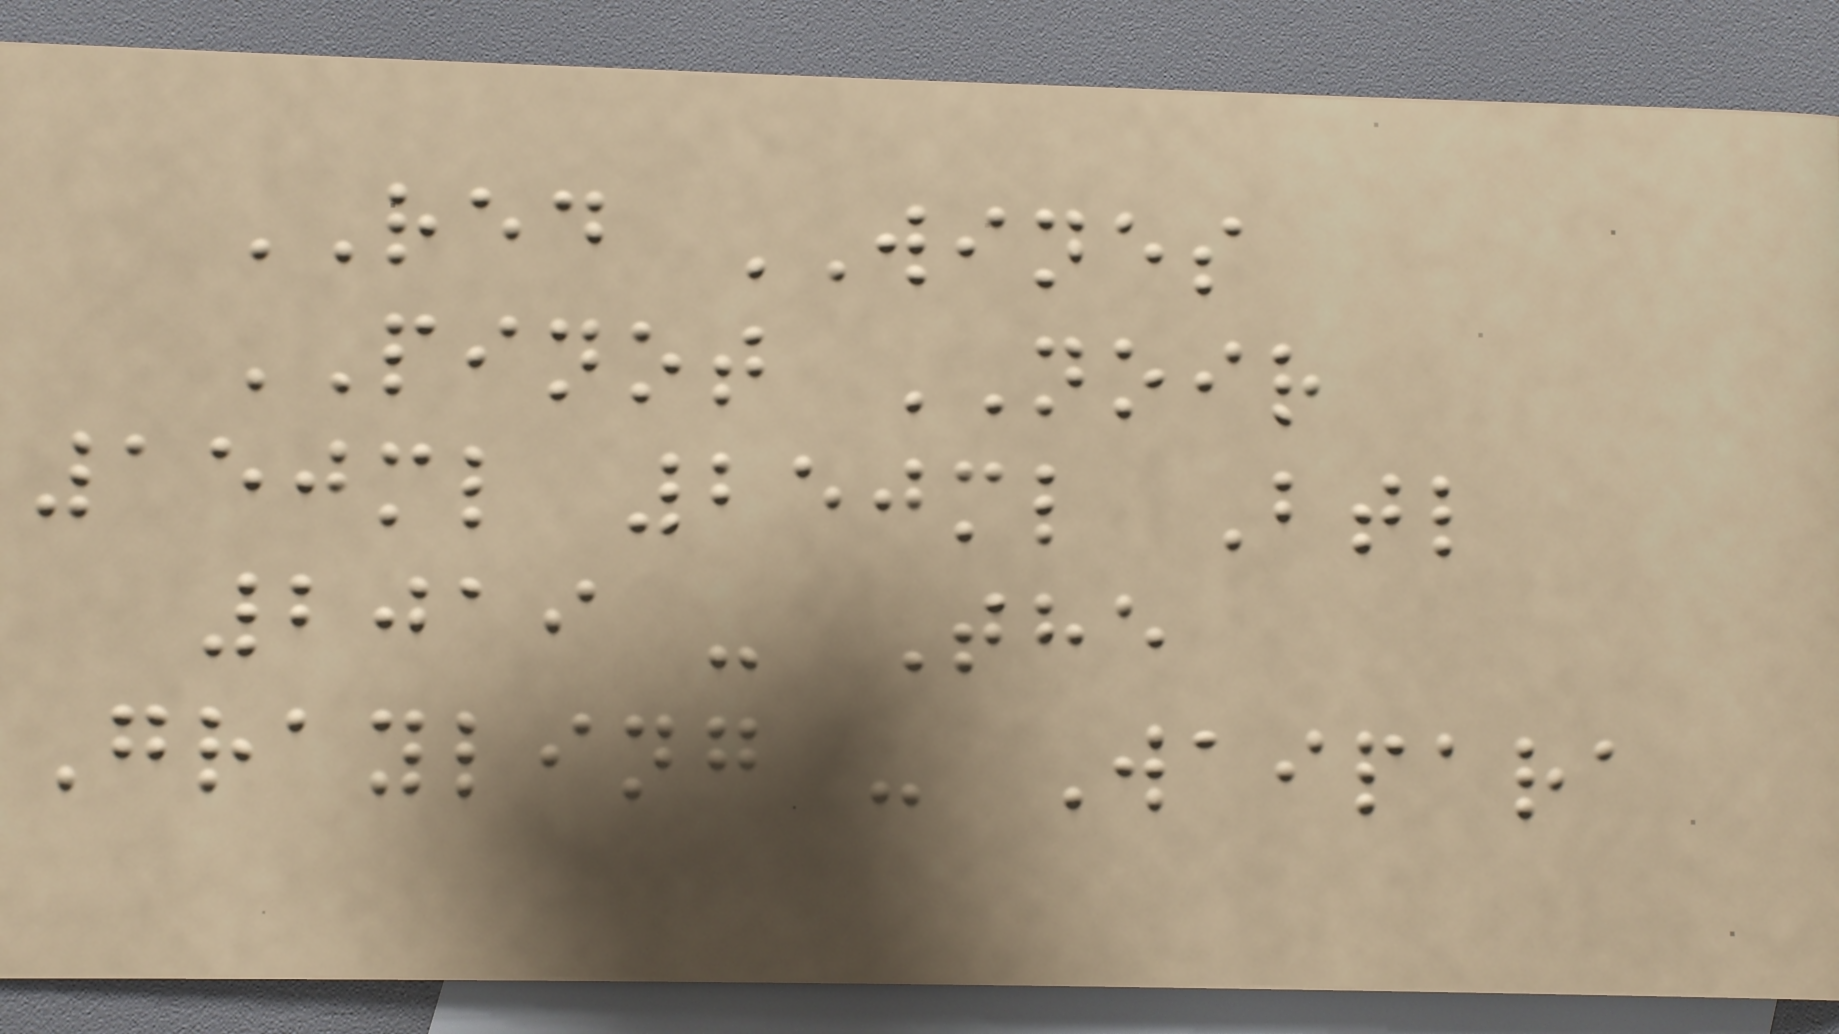RED WINES
PINOT NOIR
150ml 250ml Btl
2019 - The
Grayling - Waipara
